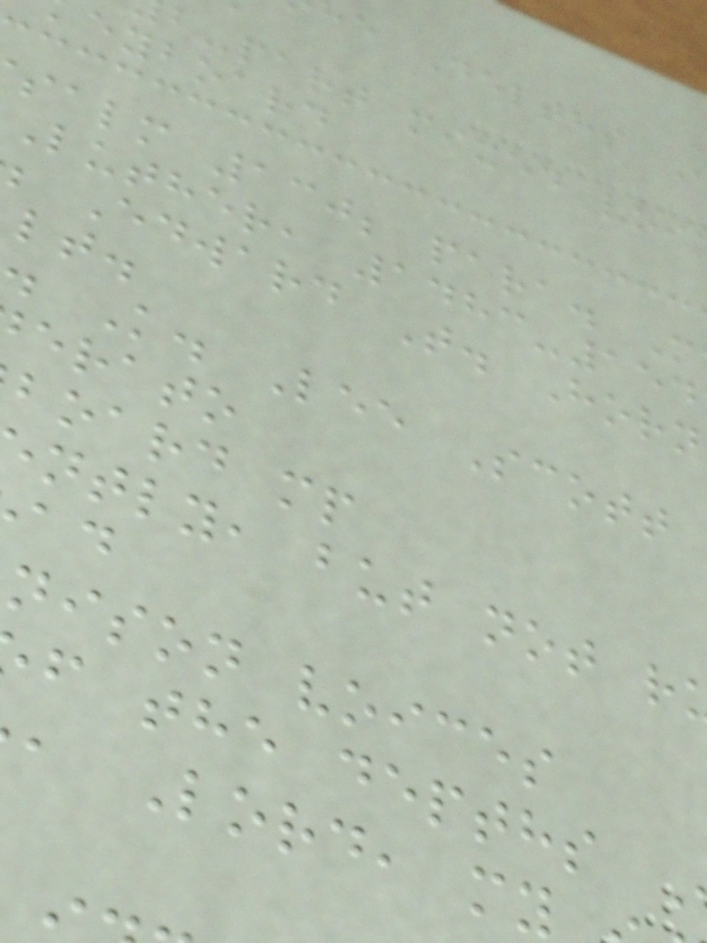e Depths
b-part mixed voi
eyboard
salm 130; para. M
Luther, 1483-154
Edward T. Horn
K. Lee Scott
erato
board mp
ntly, but not r
nison voices
f the depths
, Lord, my
